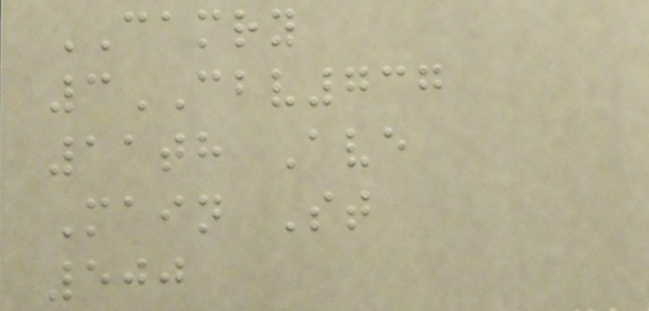CAMRY
3CBV737
11th Ave
Main St
500
